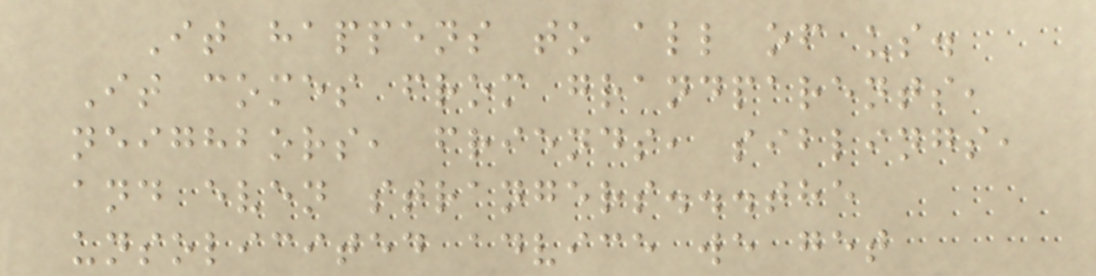It happens to all of us.
It comes from grandparents,
neighbors, friends, siblings,
and even strangers...the
unsolicited advice we get
